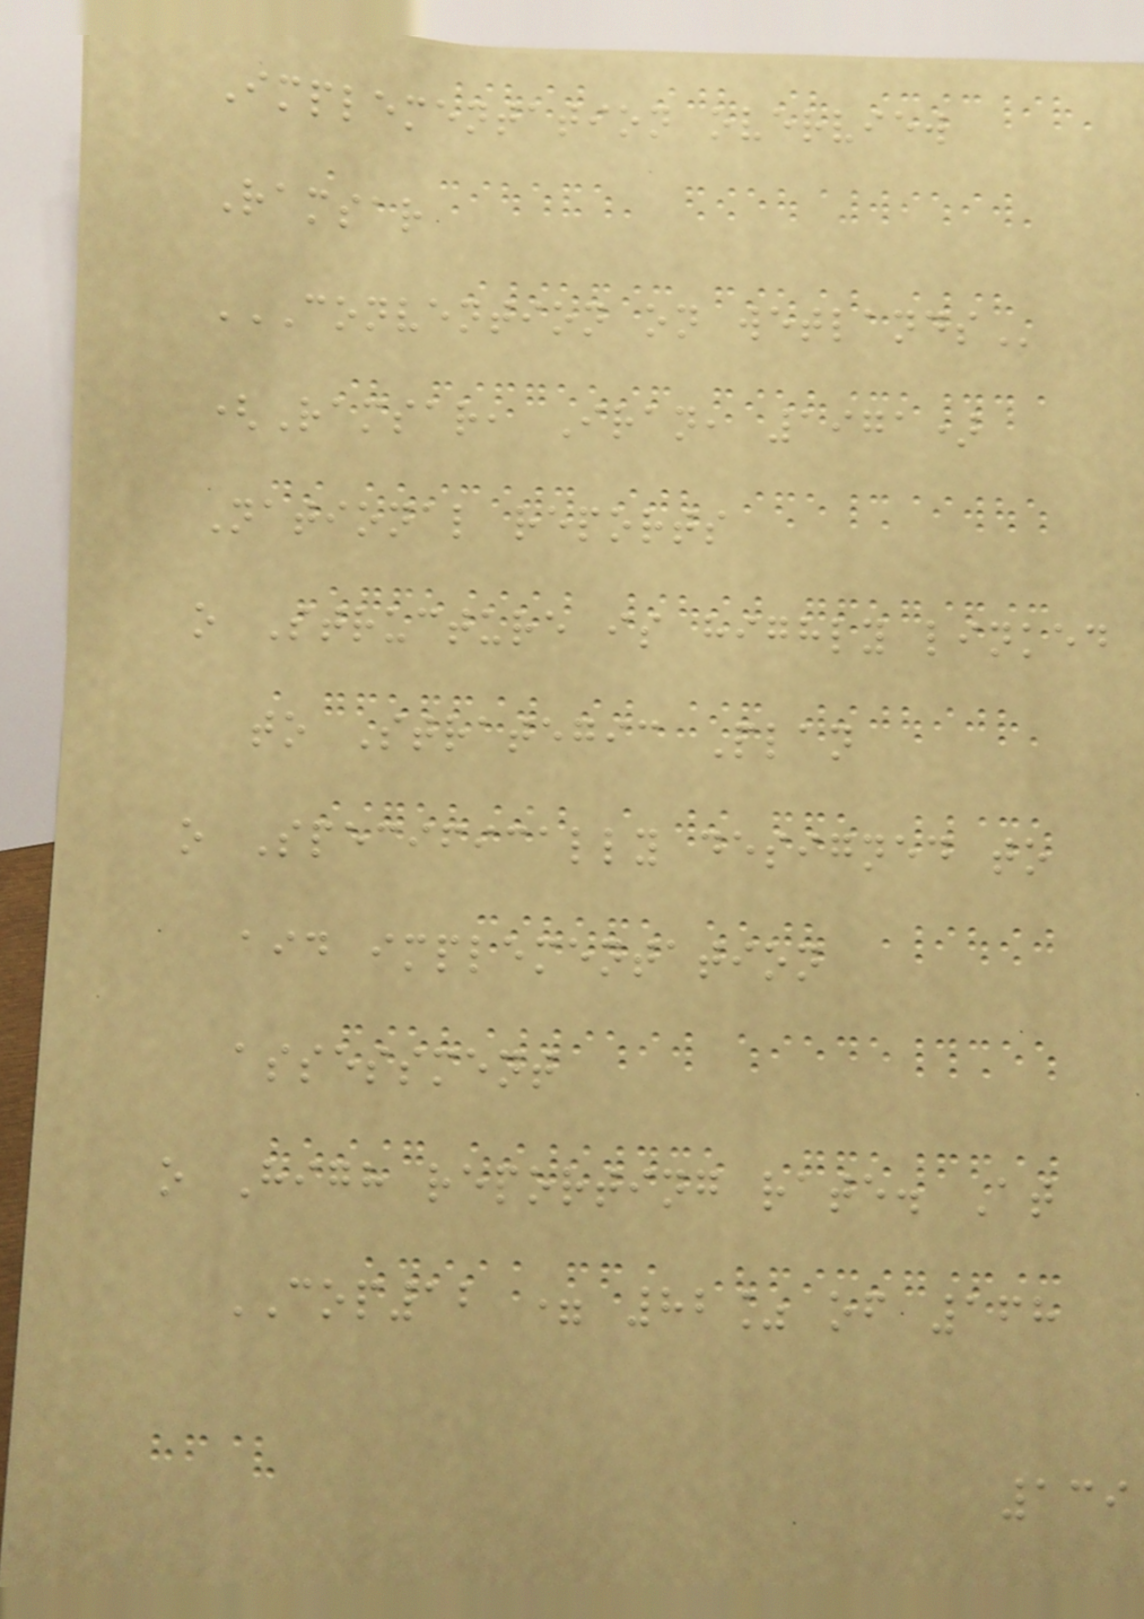Implementation overview
Ramsar
CONVENTION ON WETLANDS
(Ramsar, Iran, 1971)
National reports
o Structure is highly linked
to Strategic Plan
o Specifically designed to
aid implementation
assessment
o High reporting rate. At
COP12 = 82% of 168
139
